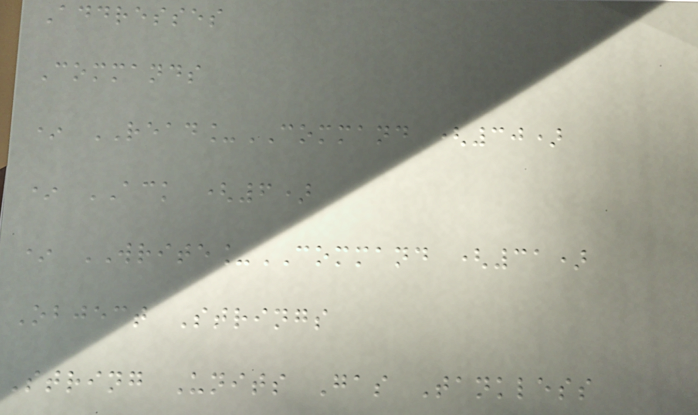Addresses
Commands
* READ_COMMAND (30)
* ACK (6)
* WRITE_COMMAND (31)
Object Strings
String Units Gas Tankless
